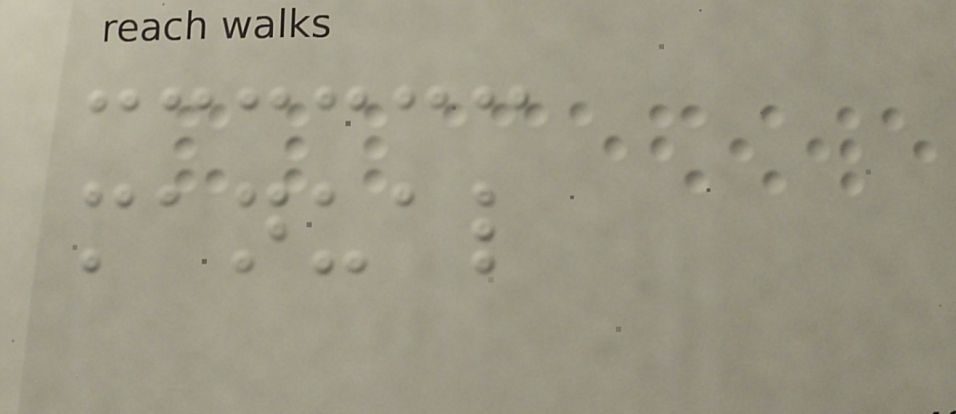manual
